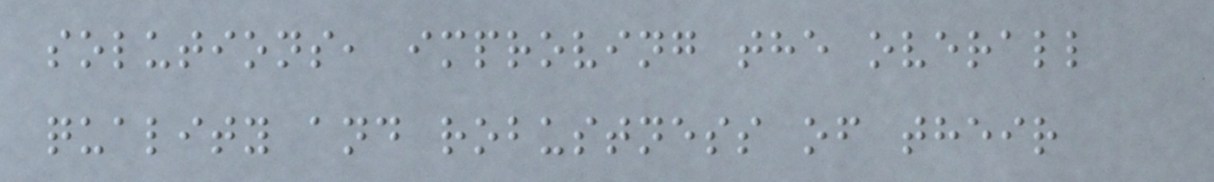solutions, improving the overall
quality and robustness of their
